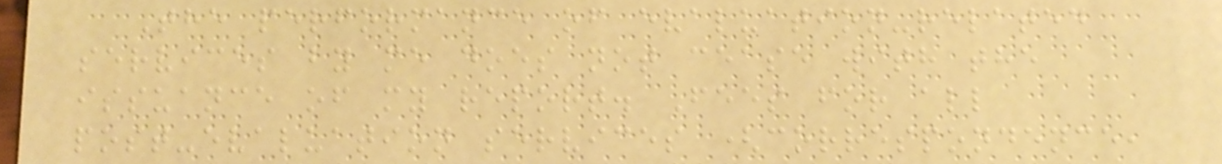The performance of evaluation-related
services by me does not cease with the
issuance of my report. Fees for all
post-evaluation services (correspondence,
